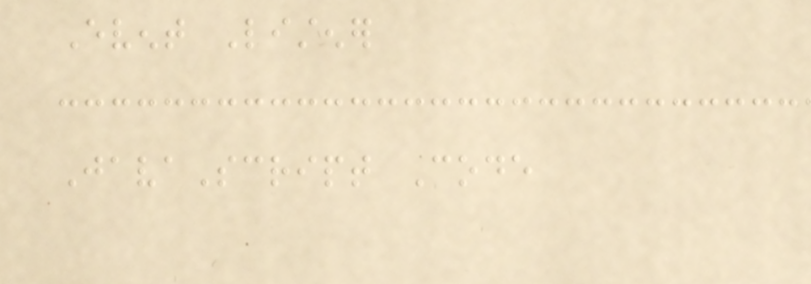Event Listener
JavaScript Code
